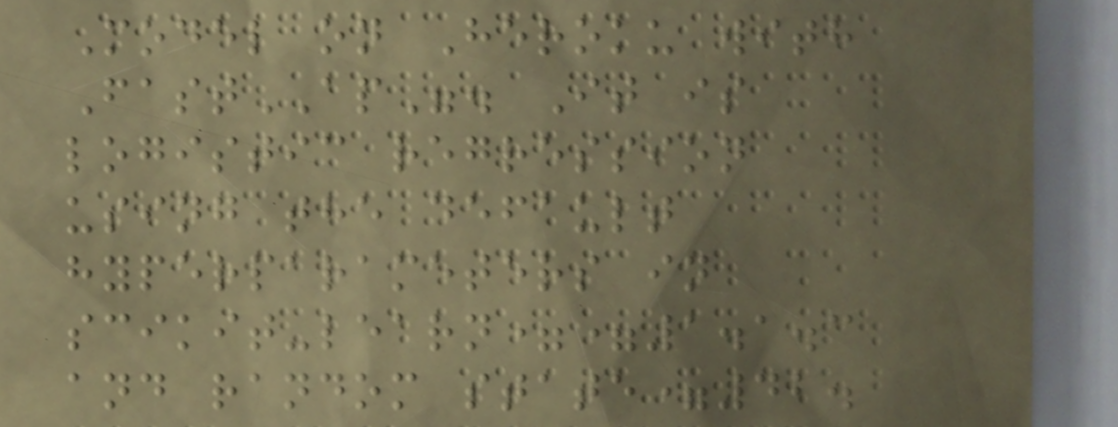Model on Heroku with
FastAP". It is
logistic regression
using the default
hyperparameters in
scikit-learn==1.1.3
and random state=42.
